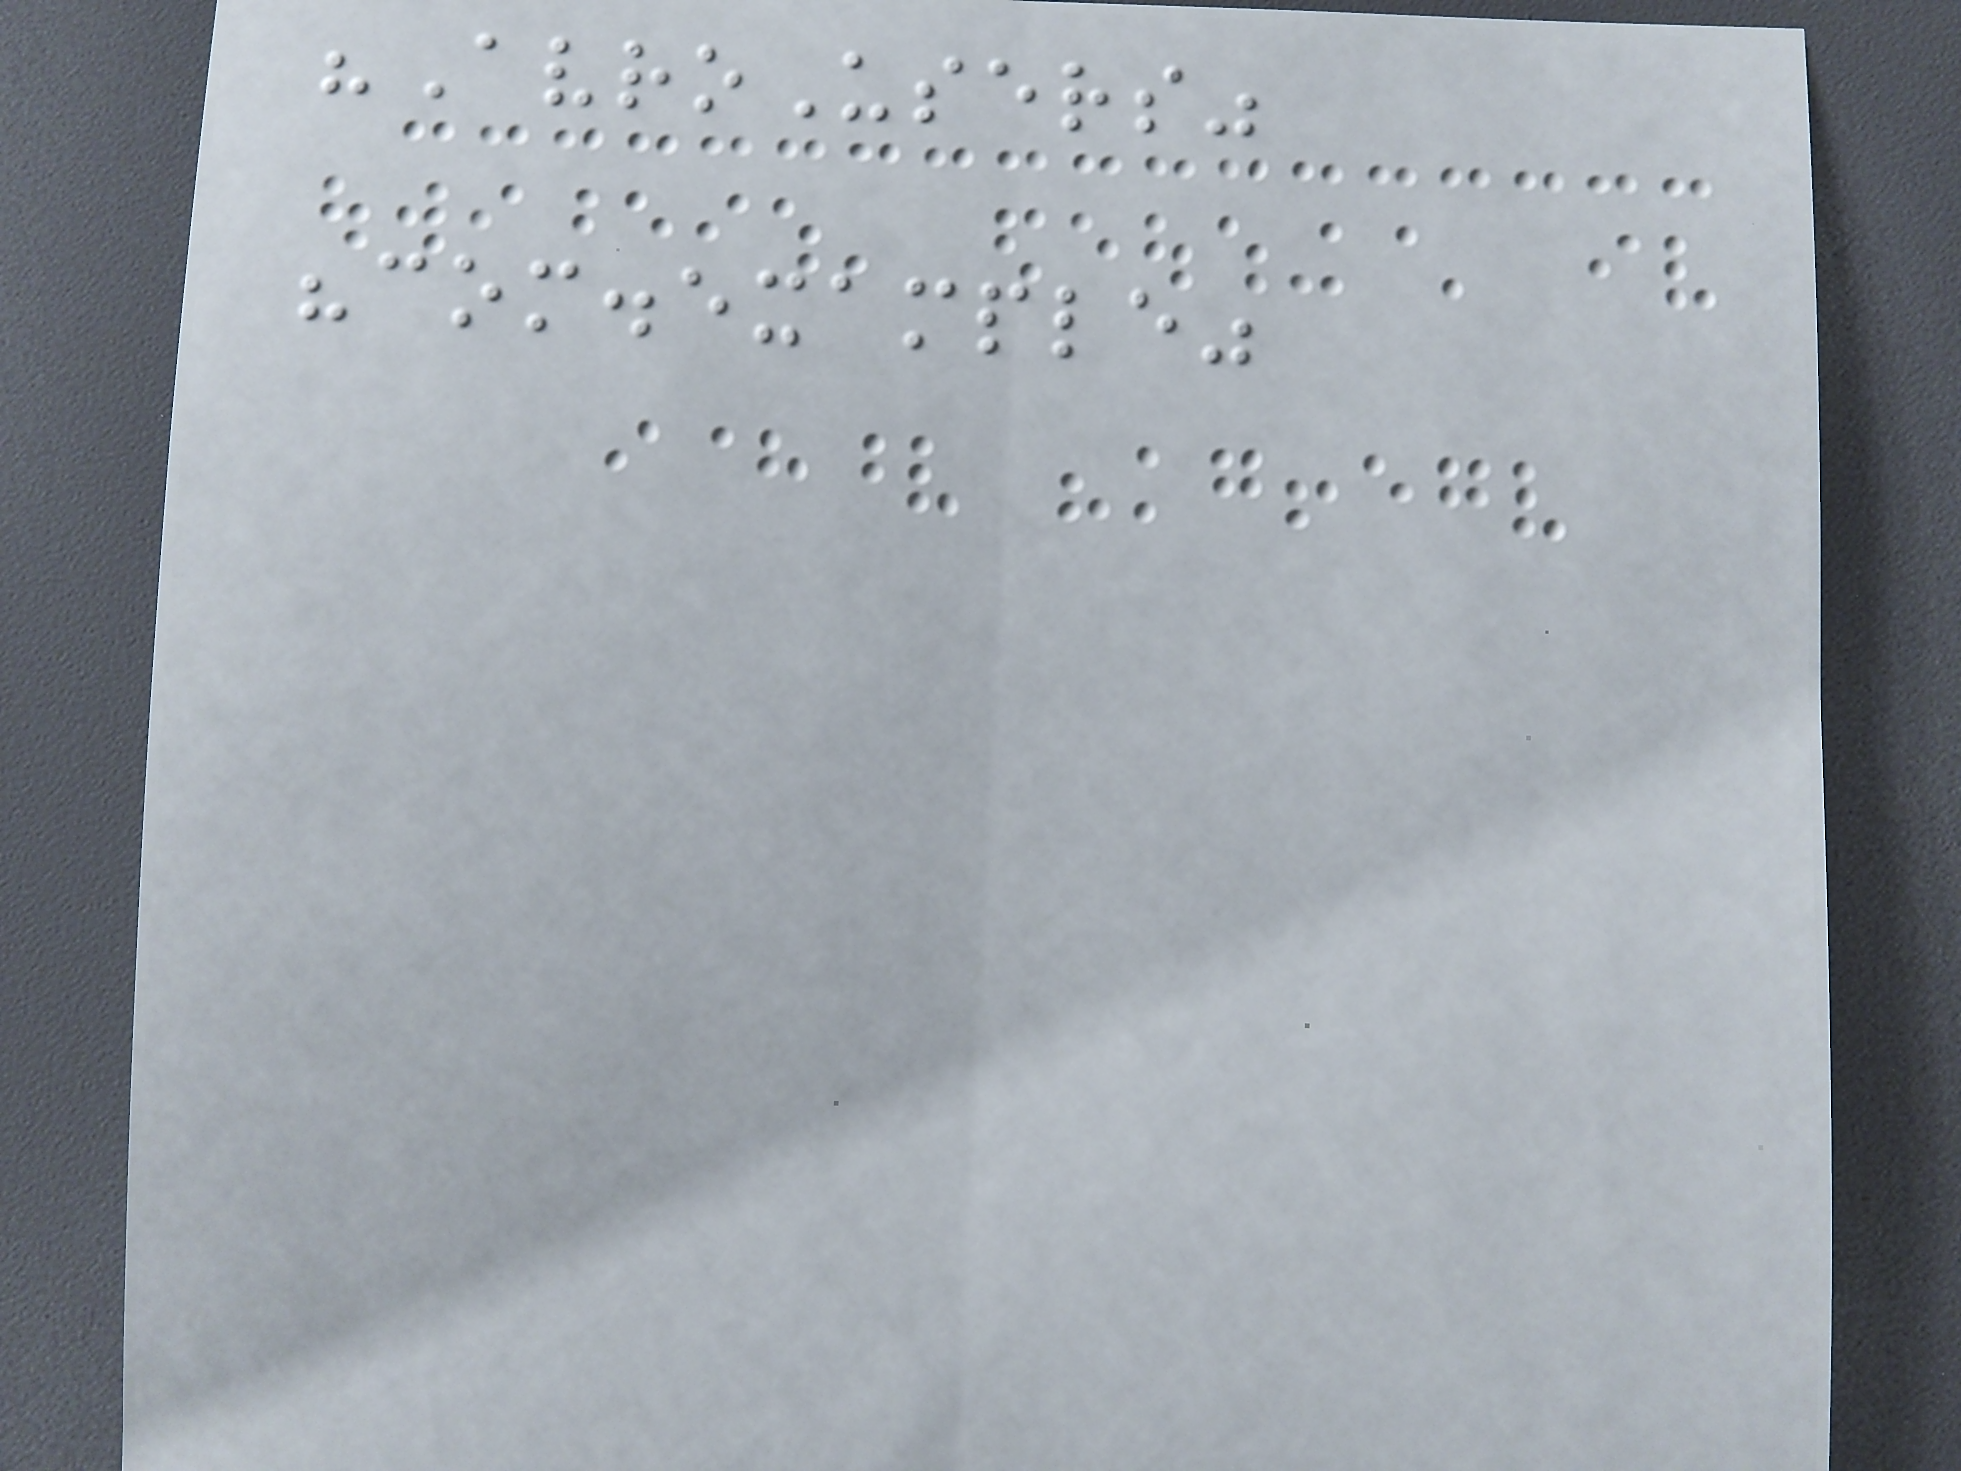"AvroUsers"
"com.example"
